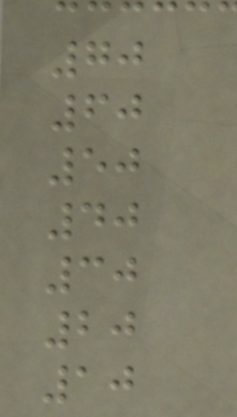70
60
50
40
30
20
10
